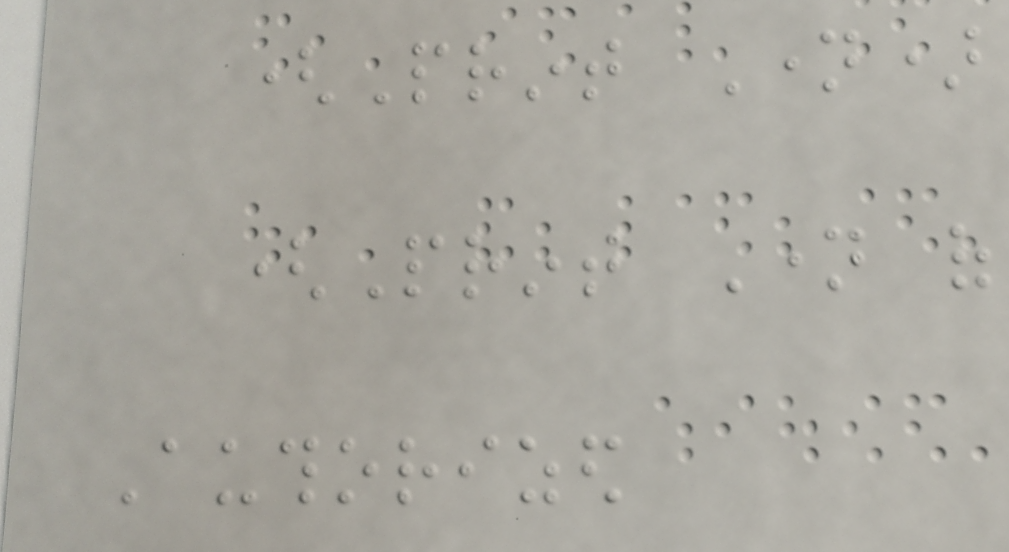(Print Name)
(Print Name of
Authorized
